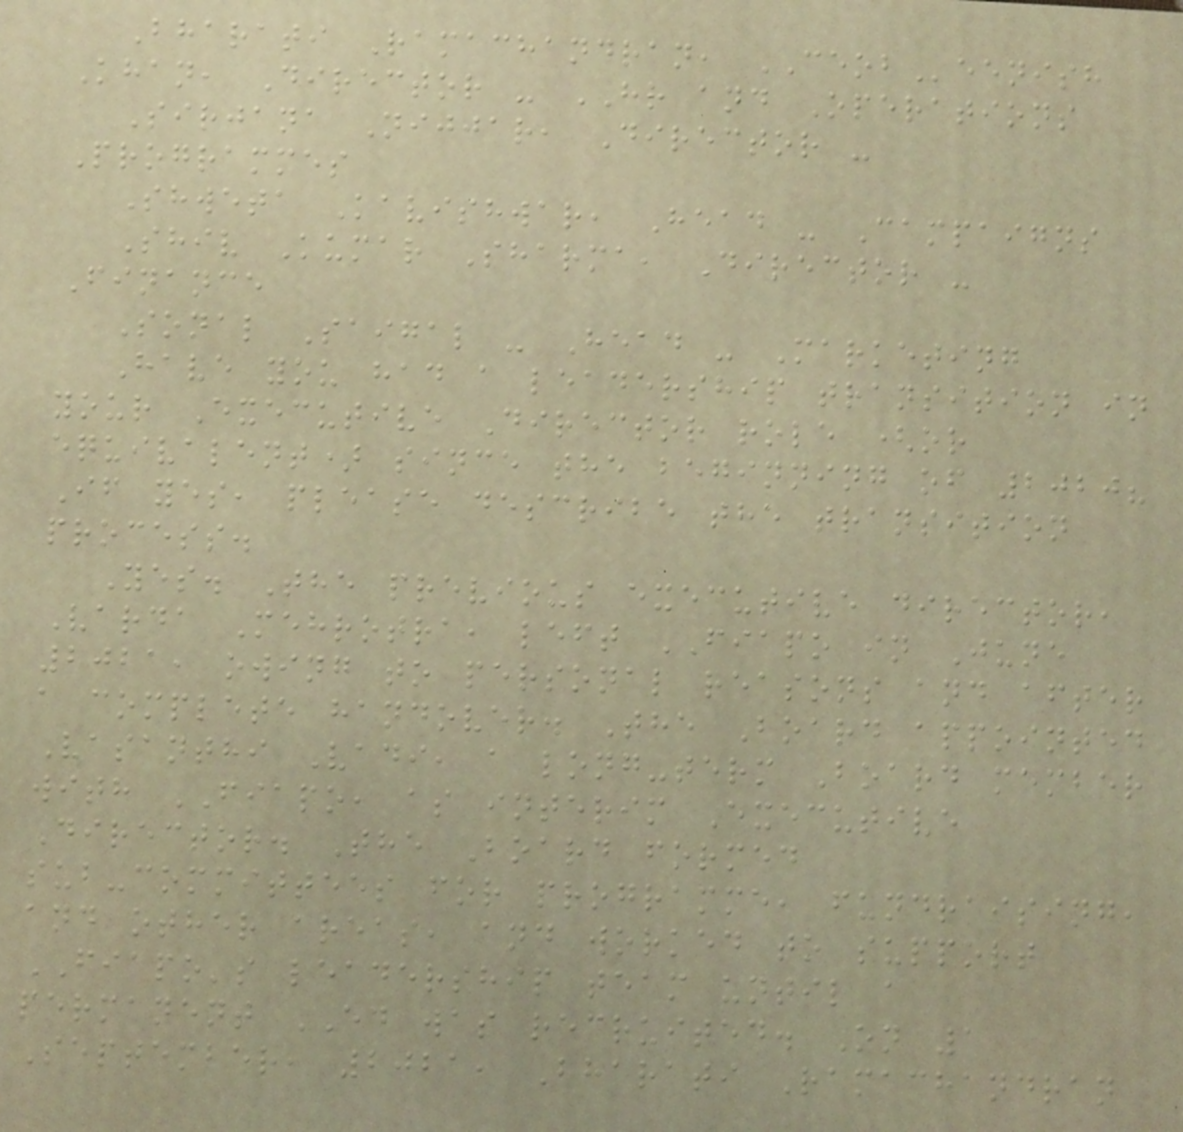Bharati Ramachandran, CEOBeenish
Khan, Director - HR and Operations
Sirjana Nijjar, Director -
Programmes
Shweta Kavishwar, Head - Campaigns
Shiv Kumar Sharma, Director -
Finance
Sonal Saigal - Head - Marketing
Have you had a leadership transition in
your Executive Director role (or
equivalent) since the beginning of 2020?
If yes, please describe the transition
process.
Yes. The previous executive director,
Varda Mehrotra, left FIAPO in June
2021, owing to personal reasons and after
a complete handover. The Board appointed
Vasanthi Vadi, a long-term Board member
with FIAPO, as interim Executive
Director. The Board formed
sub-committees for programme, fundraising,
and other areas, and worked to support
FIAPO's leadership team until a
permanent ED was recruited. On 1
September, 2021, Bharati Ramachandran
